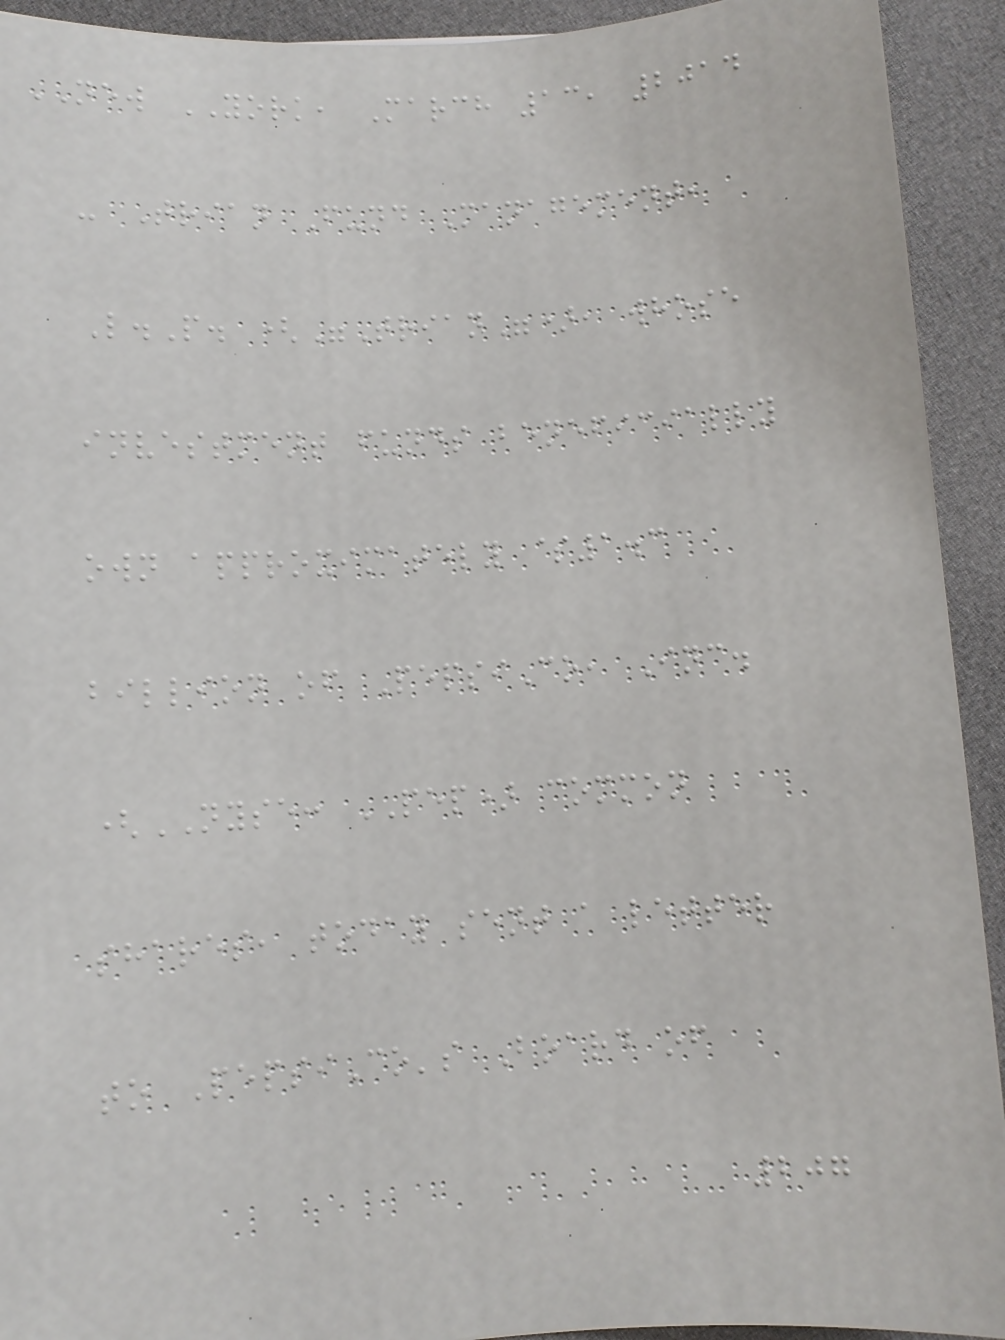NEW YORK, March 13, 2014
- Trian Fund Management,
L.P. ("Trian"), whose
investment funds beneficially
own approximately $1.3
billion of PepsiCo, Inc.
(NYSE: PEP) common
shares, today sent a letter
to PepsiCo's Board of
207
